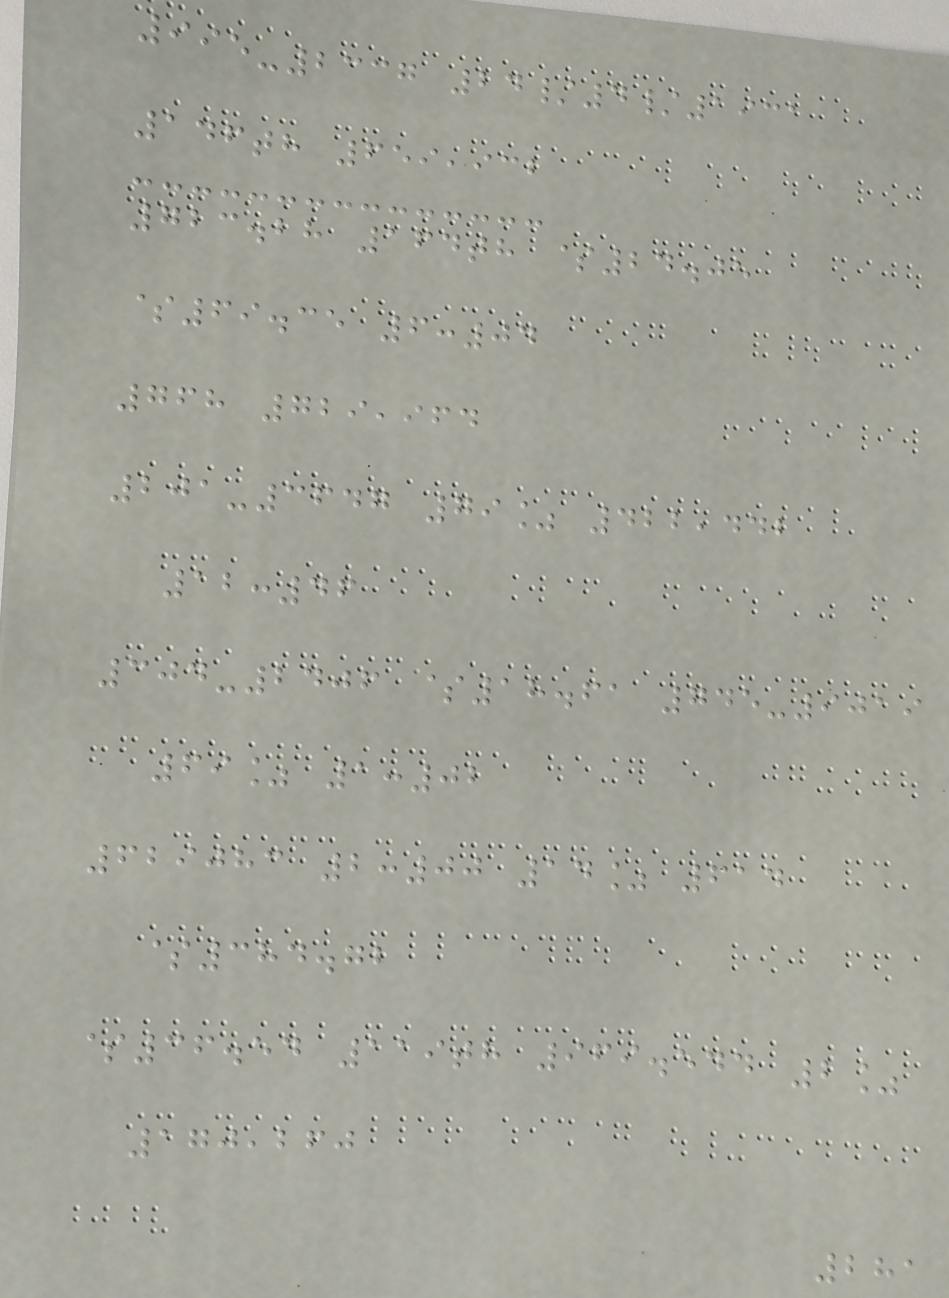995-2337 24/4/1931
146th 659,932
723.28 164th $24.05
$69.35 6:04
768 729,964
201-3647 79% 422,442
12:46
304-2406 $18.61 745-9019
69% 1:02
629083 2:00 14% 614
$384.72
$36.54 119th 969.544 2%
170,260
281
